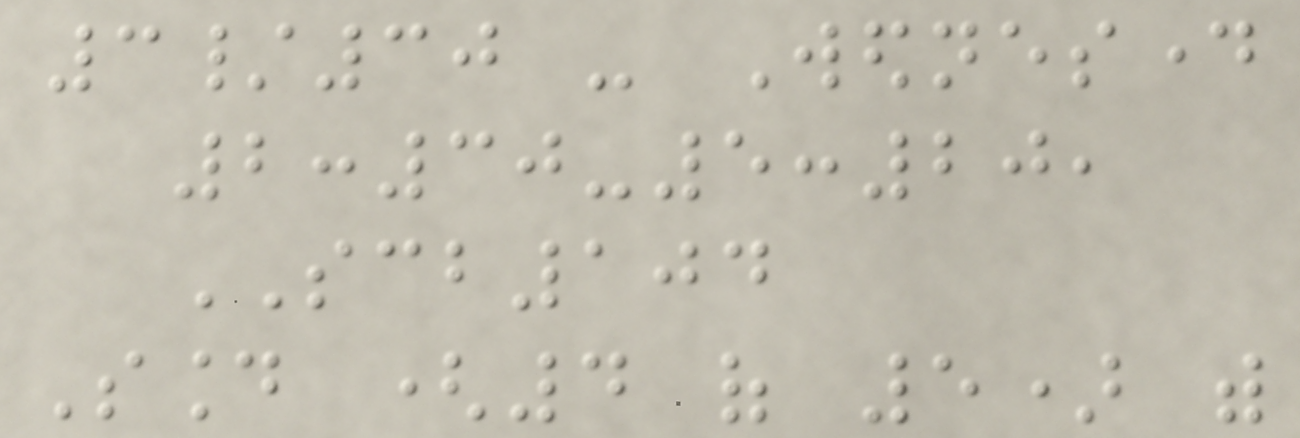3/30 - Wednesday
2:30-5:20,
SCB104
Sound (4 of 5) with
